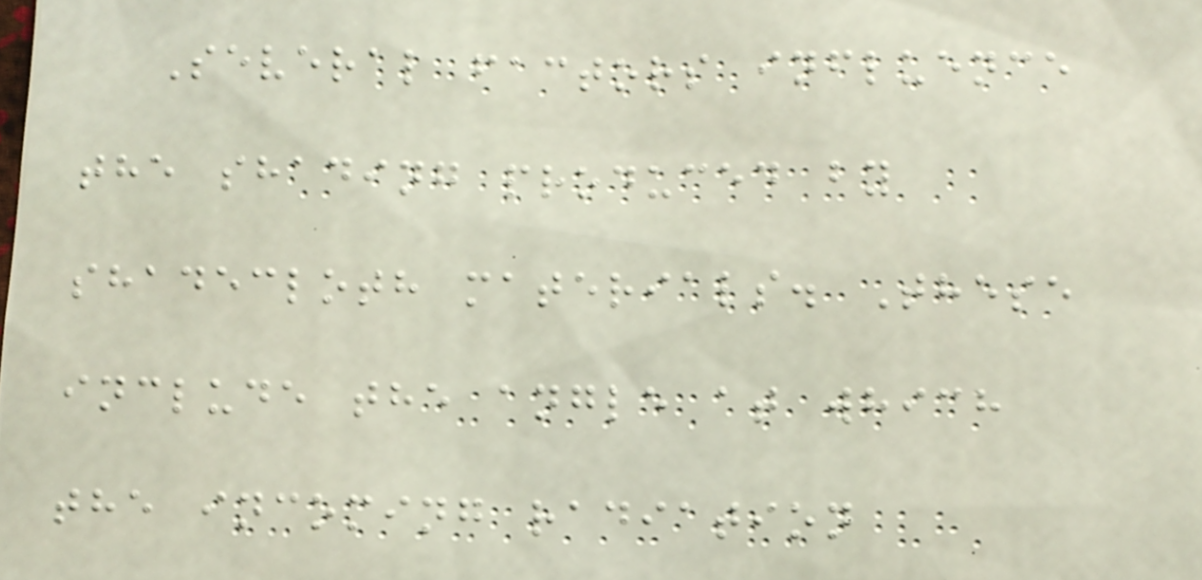Several factors influence
the shading produced by
shadecloth materials. These
include the angle at which
the incoming radiation
